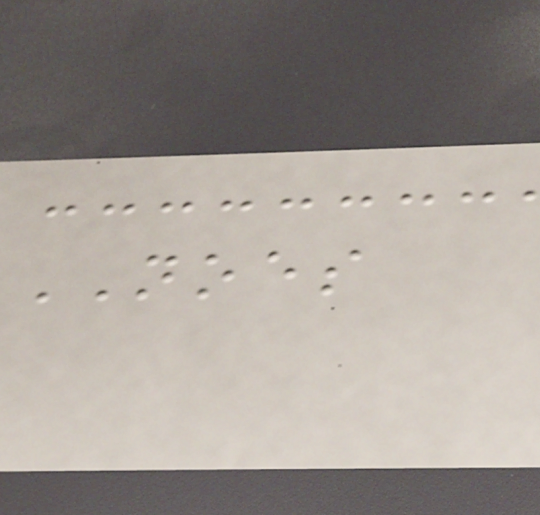NOES
